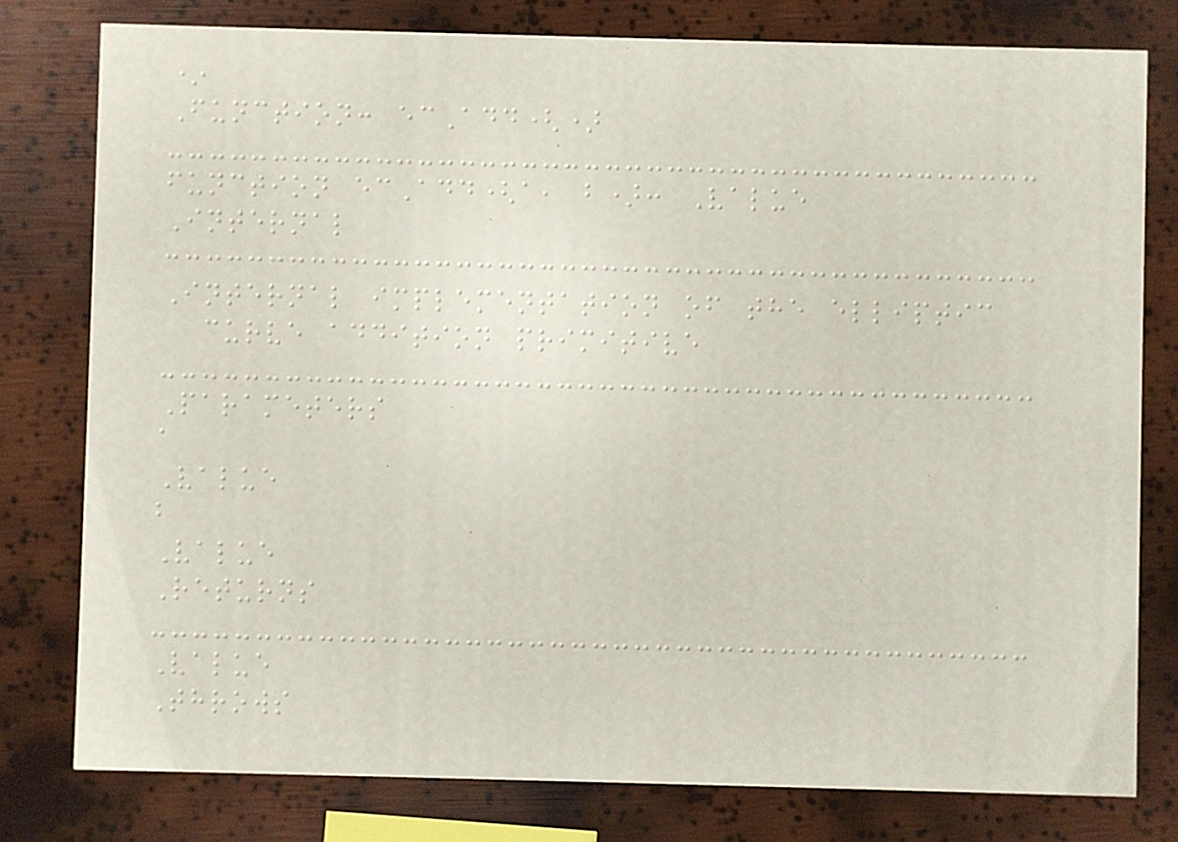*
Function: ecAdd()
function ecAdd(a, b): Value
Internal
Internal implementation of the elliptic
curve addition primitive
Parameters
a
Value
b
Value
Returns
Value
Throws
